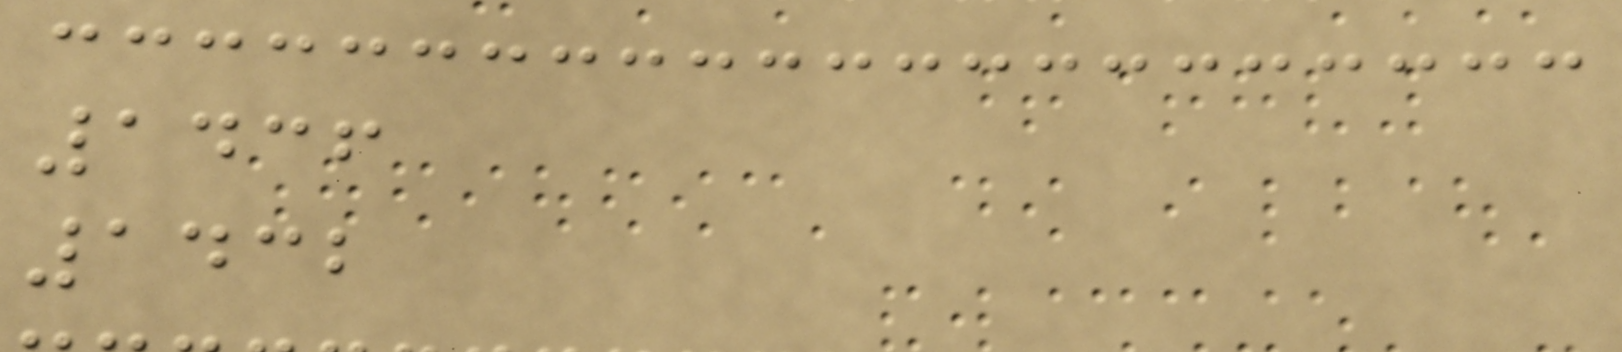1436
1432
